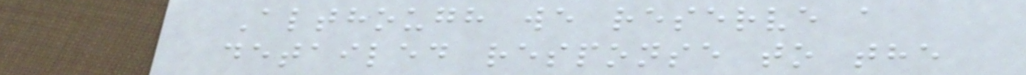Although we reserve a
detailed response to the
